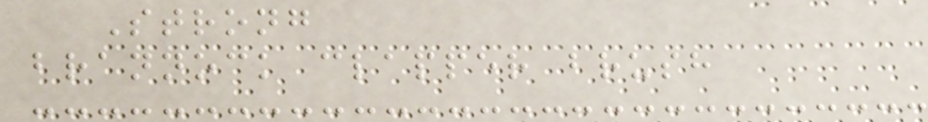Strong
brannock clapper brush
